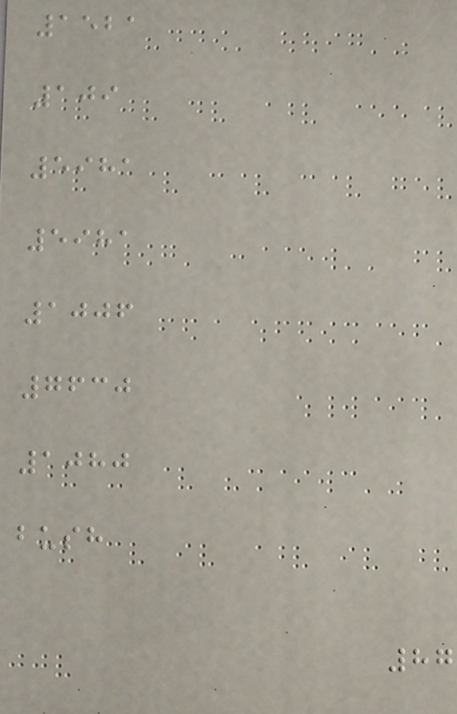1521
109
5981
5981
1006
7630
1080
bush
87
